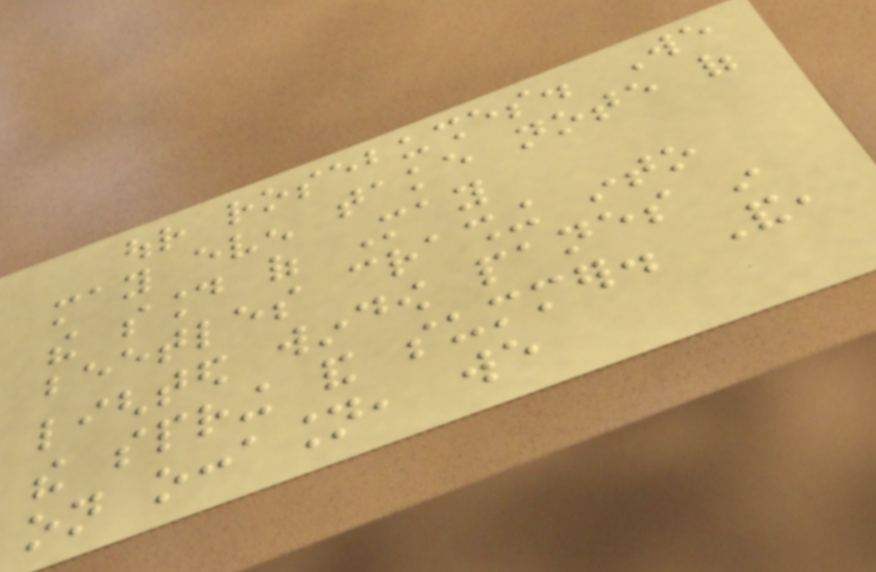our rosebushes. We
may even take note of
the sound of May
beetles crashing into
lighted window panes in
the spring and summer. And,
on occasion, we
